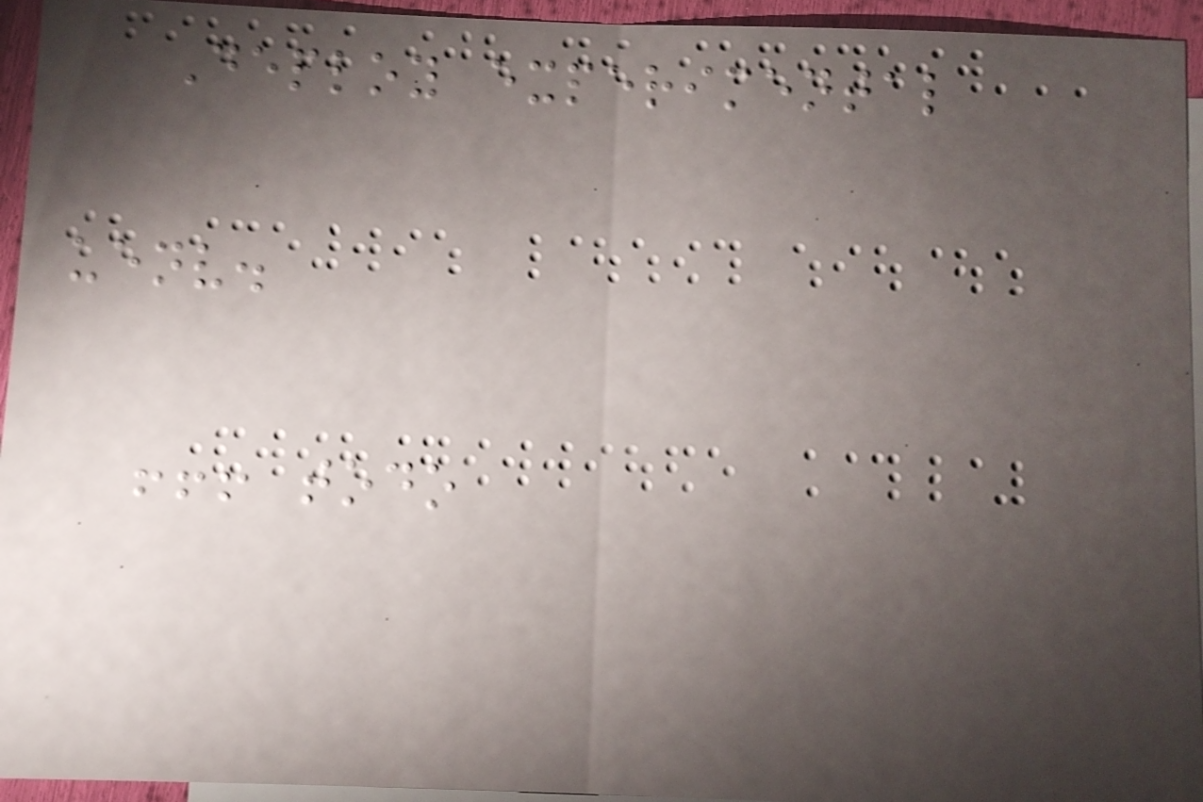Deploy experimental
uenv.
!!! todo
